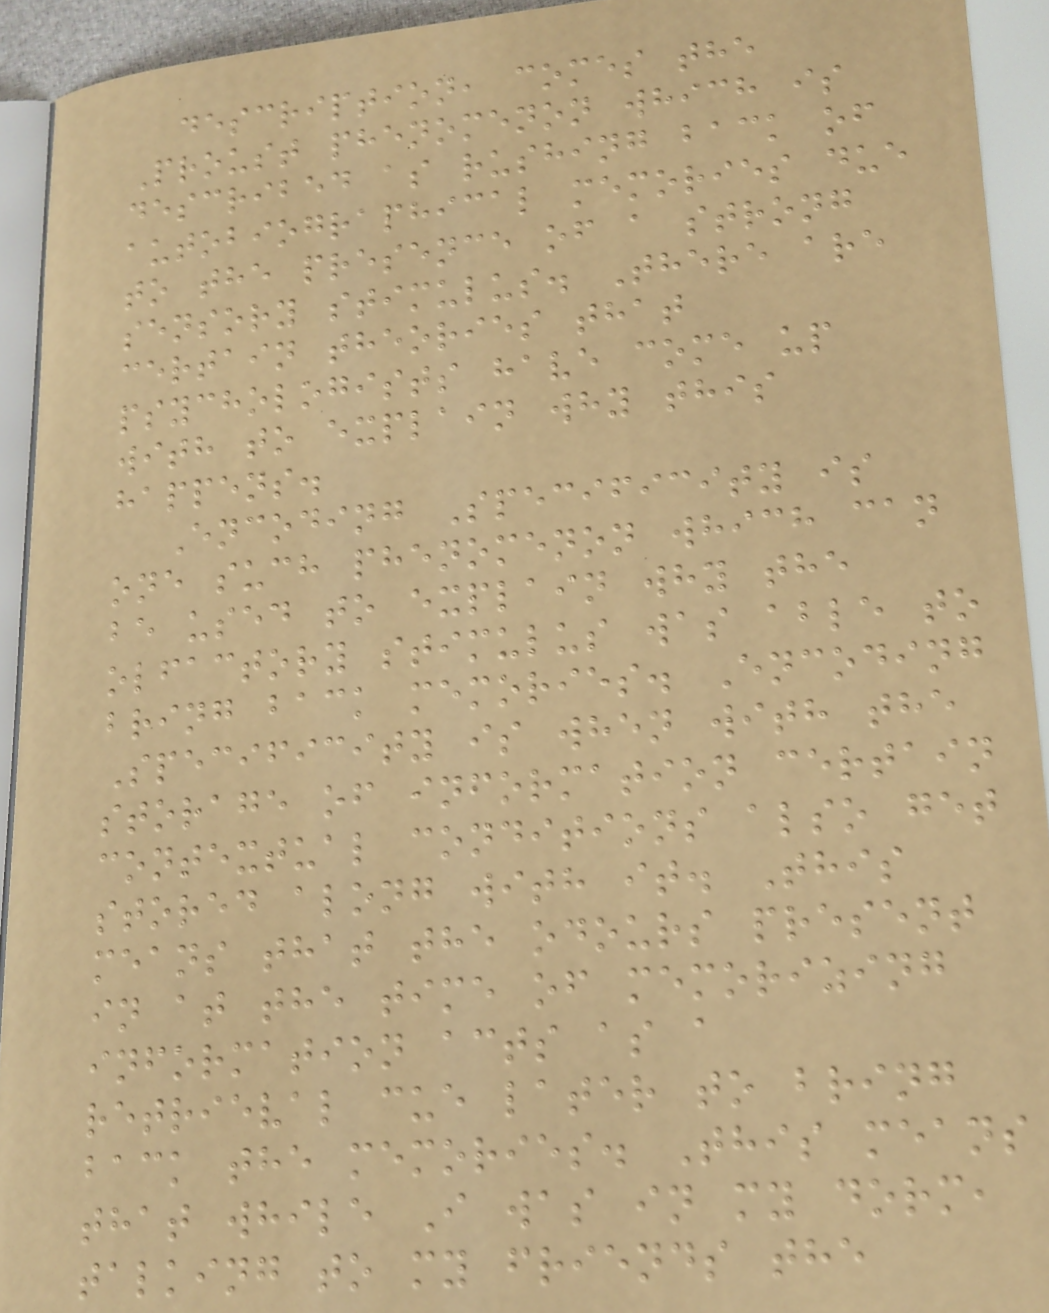description, comes the
Proust phenomenon which is
described as rushing back of
autobiographical memories due
to the presence of a strong
sensory stimulus. There are
certain theories that
psychologists have come up
with to explain why this
happens.
Encoding Specificity is
one such phenomenon which can
be used to explain why the
olfactory stimulus was able to
bring back memories. Encoding
Specificity is when with the
storage of information certain
contextual conditions also get
stored along with it. This
means that the odours present
in at the time of memorizing
information acts as a
retrieval cue later to bring
back the memories. This means
that while I was in my dorm,
talking to my friends the
